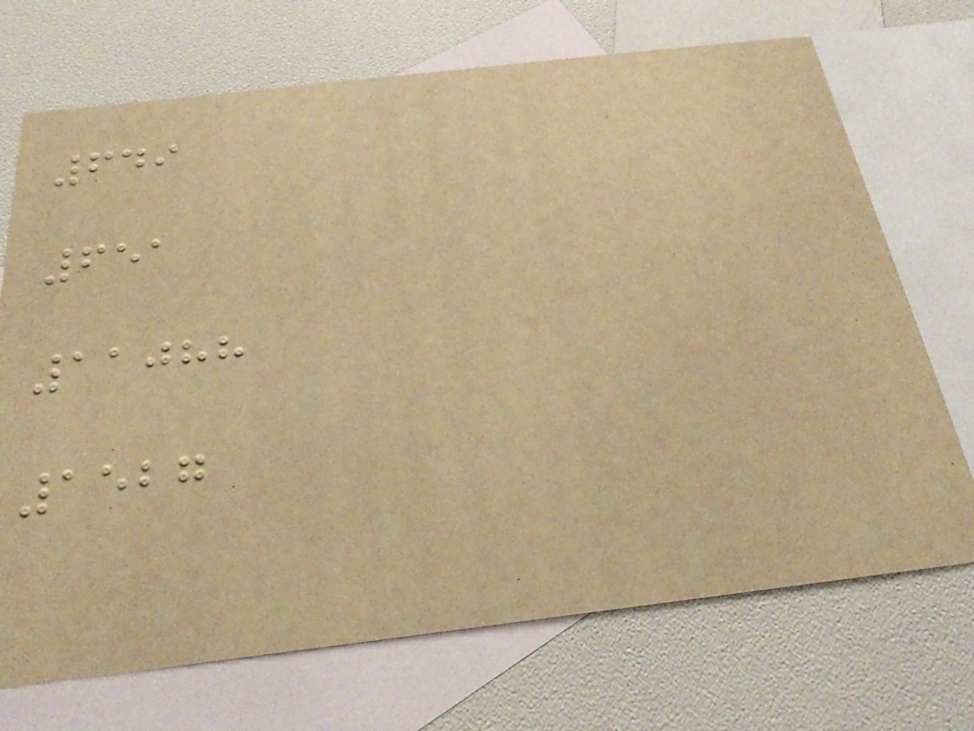649
651
11088
1527
